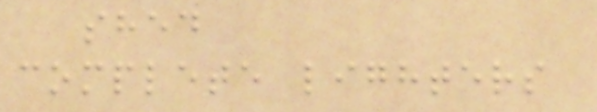shed
complete lighters
